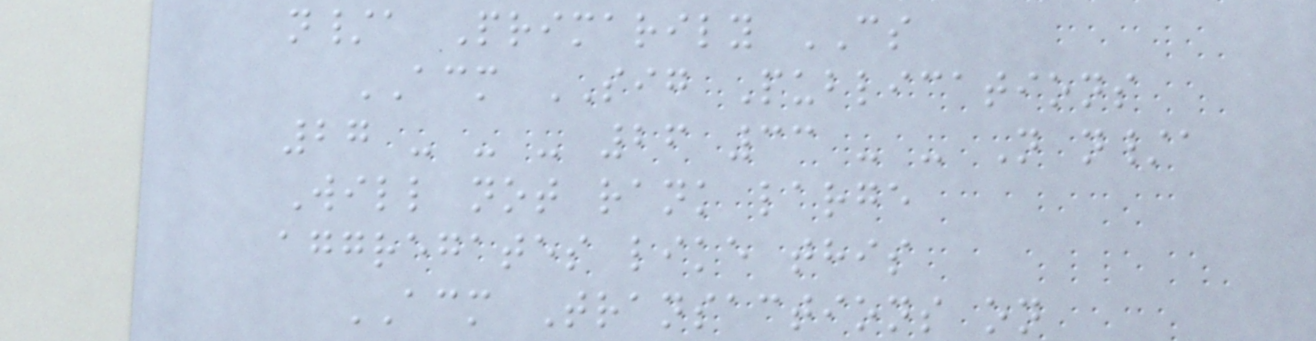n/a Primarily CS
ACM SIG Publications
27 - - - 26 33 - - N n/a
Will not rank large
aggregates like this
ACM Transactions on
